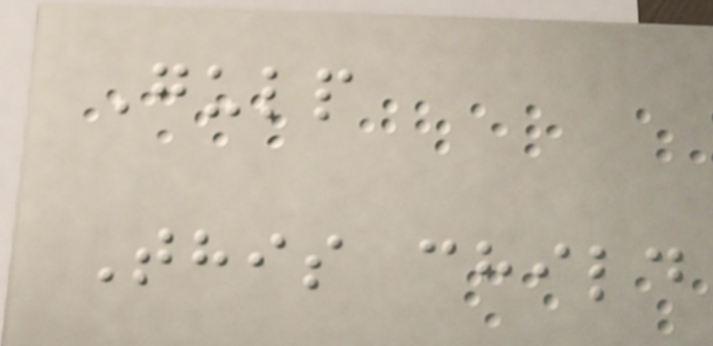Gulp
This child
